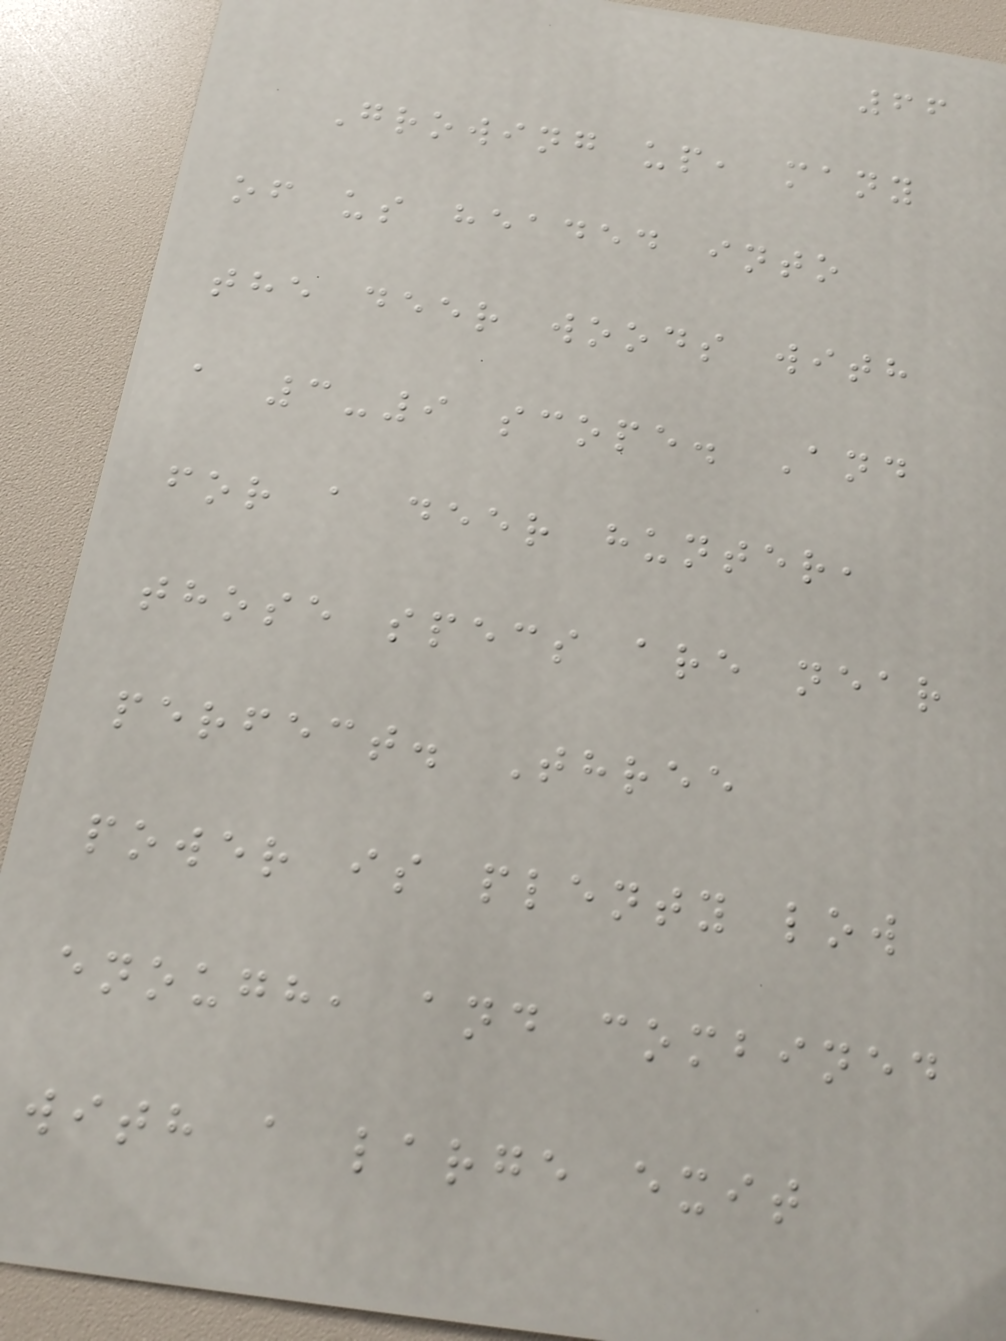66
Growing up, many
of us headed into
the deer woods with
a 3-9 scope. And
for a deer hunter,
those specs are near
perfect. Three
power is plenty low
enough, and combined
with a large exit
